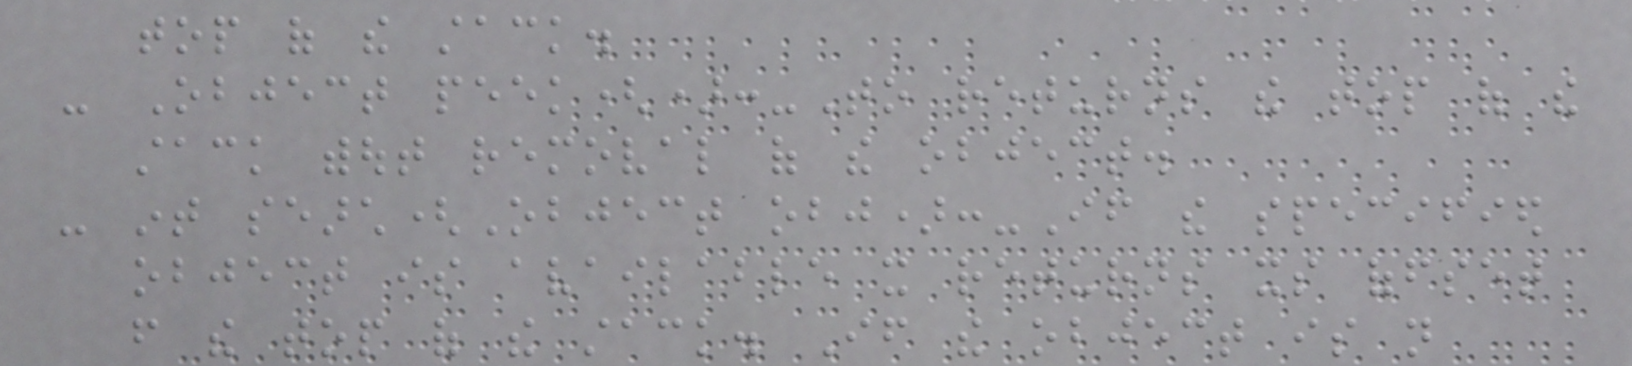top of the stack.
- Object peek():-To returns the top of the
stack without removal of the object.
- int search(Object obj):-If the specified
object is available it returns its offset
from the top of the stack. If the object is not
